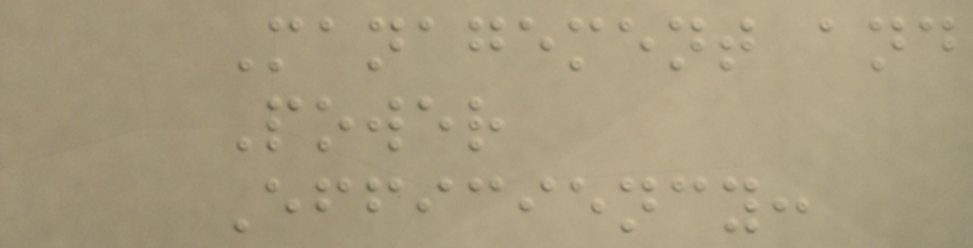Management and
Power
Efficiency:
